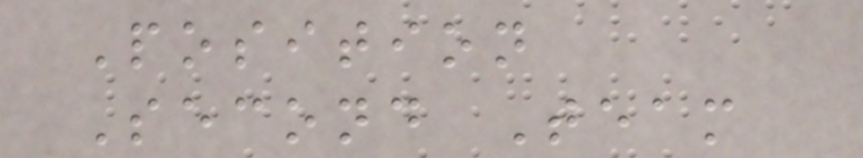Position
Second Team
